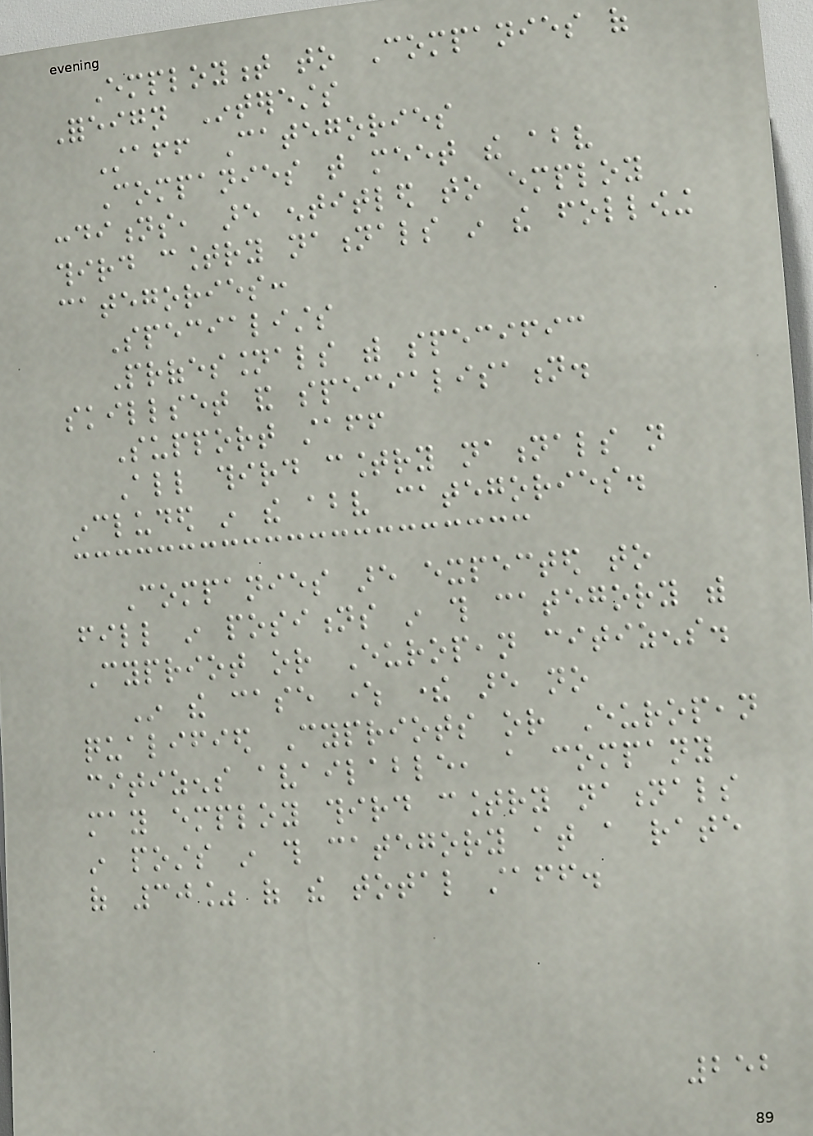Employment to Companies of
Foreign Interests
Staff Categories
Companies that meet the above
conditions, are entitled to employ
third country nationals in the following
categories:
Specialists
Professionals with specific
skillset and specialisation.
Support staff
All third country nationals not
included in the above categories.
Companies are expected to
fill in positions in this category with
Cypriot or European citizens.
In the case where there are no
qualified Cypriots or European
citizens available, a company
may employ third country nationals
in posts in this category at a rate
of 30% of the total staff.
252
